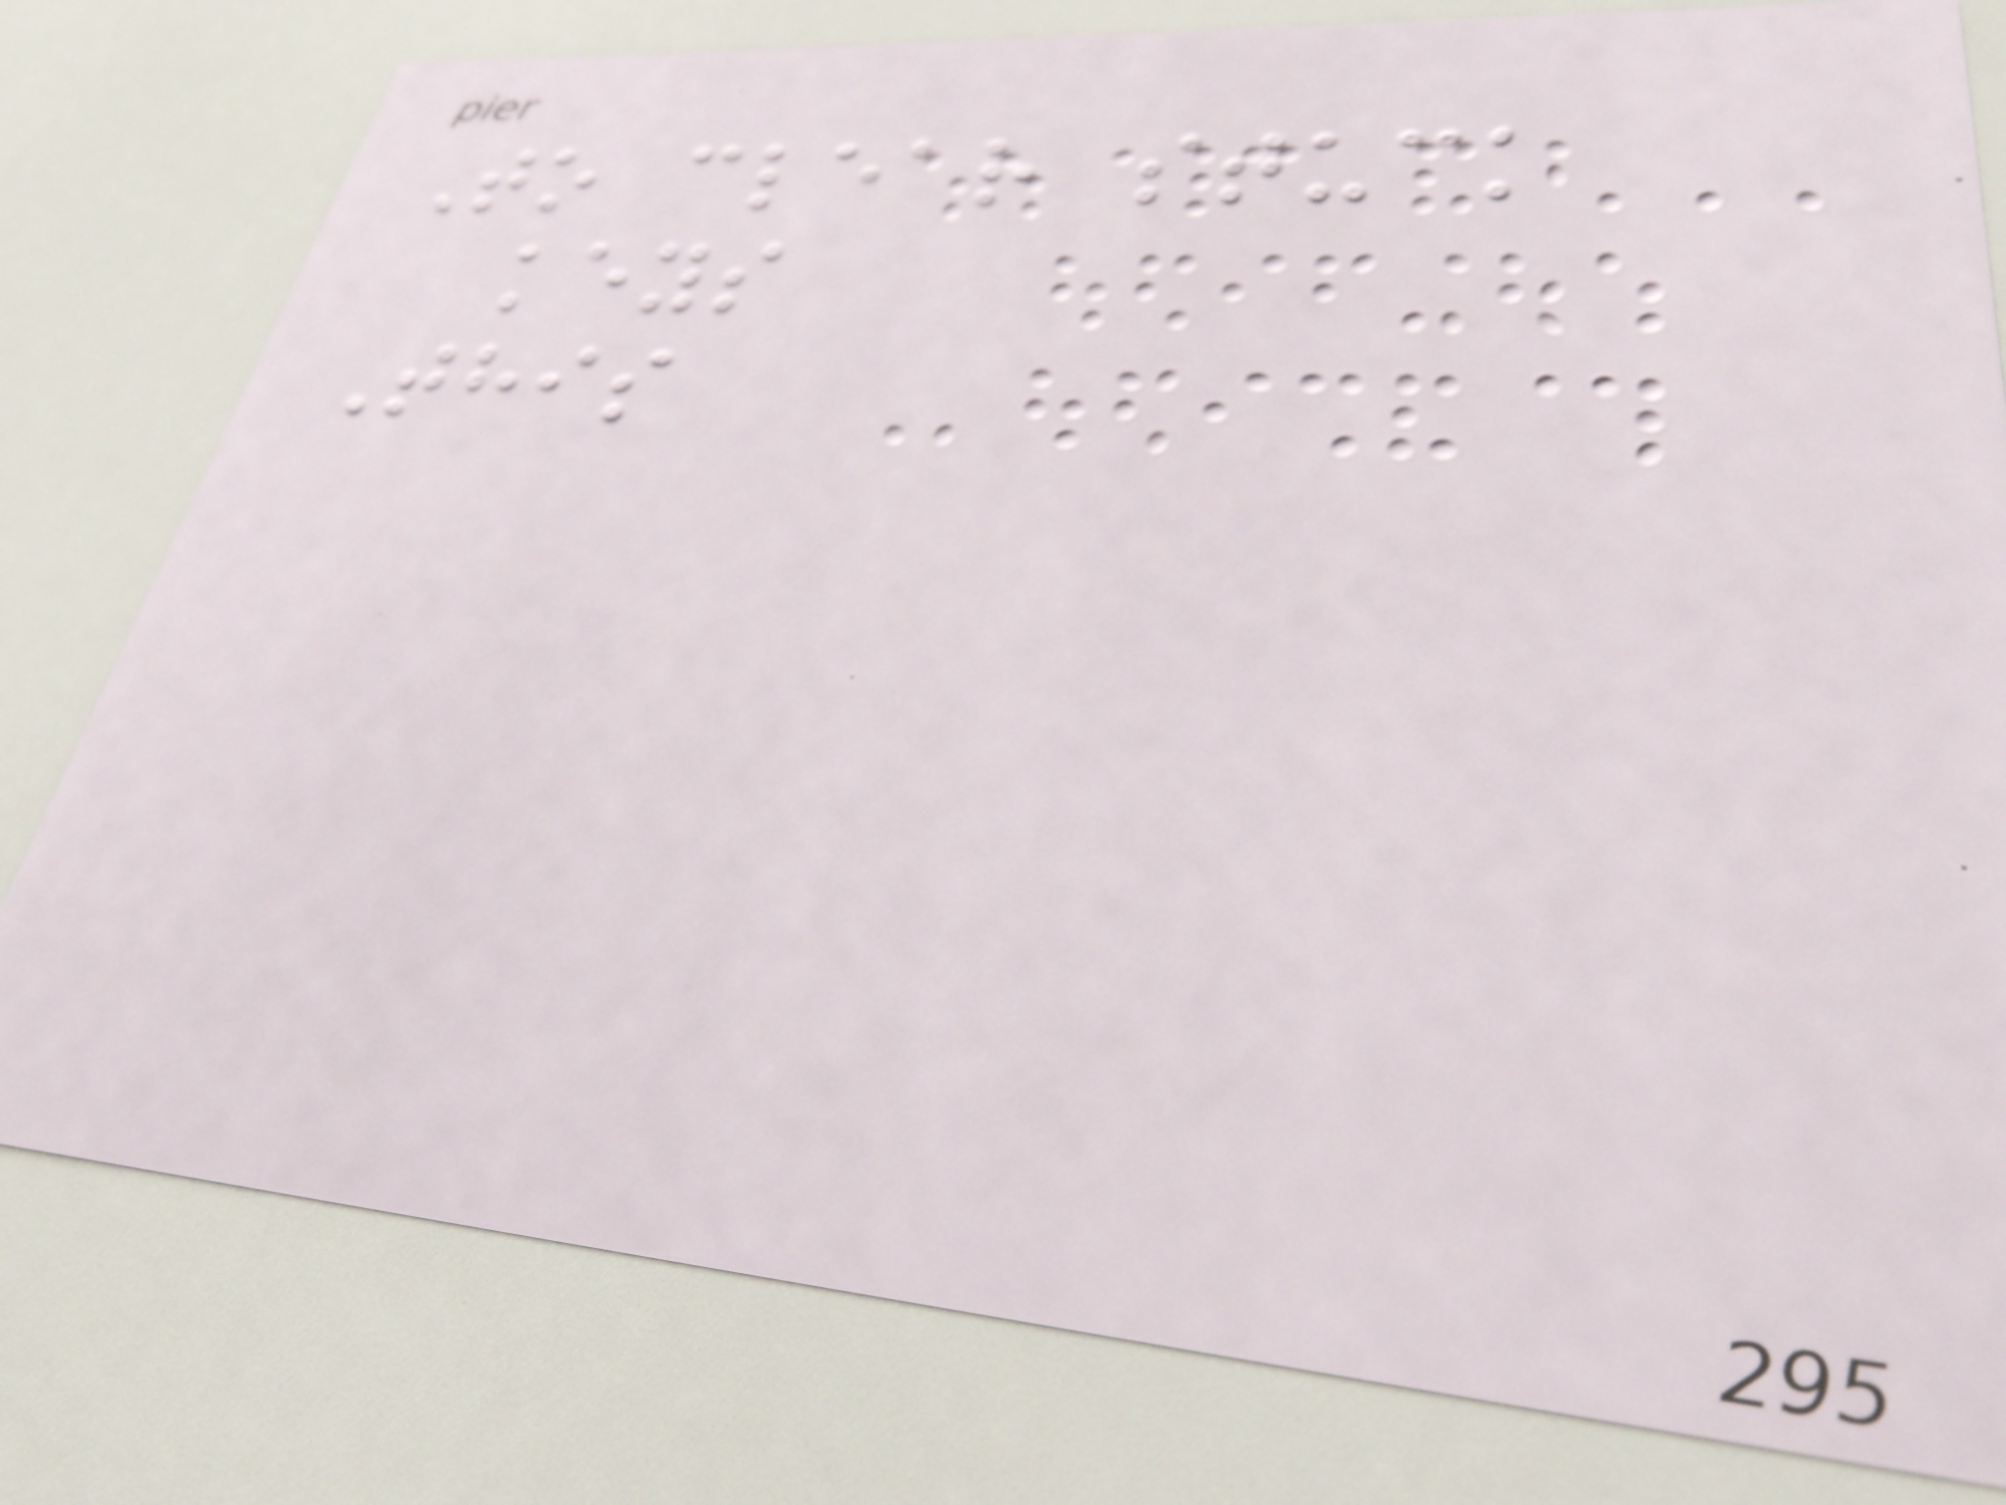To clear stuck
keys
This
